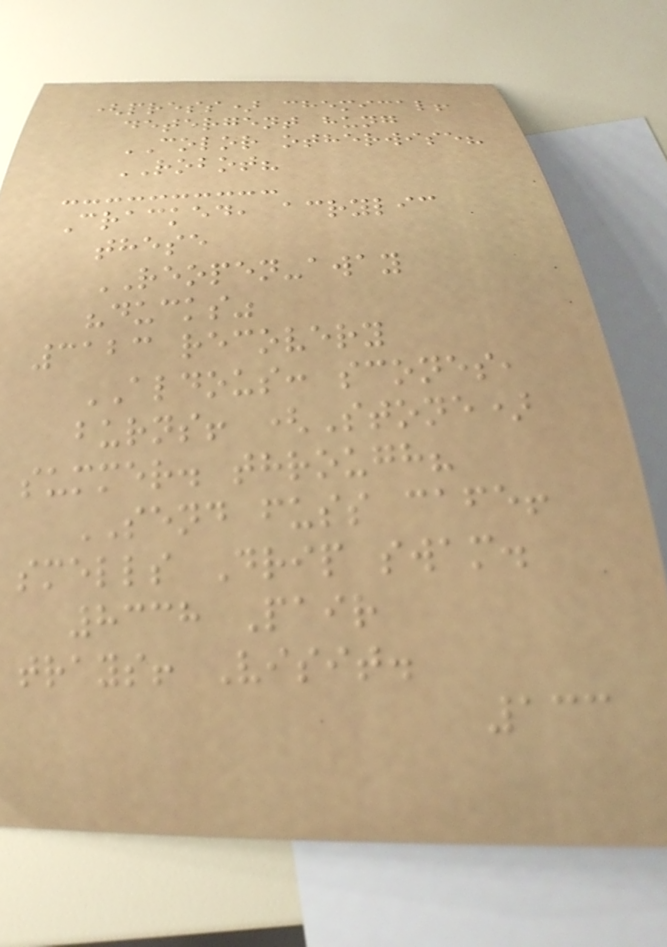(press) chemical!
detergent hung
COLOR otherwise?
ROBOT?
Cracked, acrylic
these
REOPEN-away
"ducks"
3123 recovery
ALDOUS: scones,
burns! (Stone)
summer. through?
SEND fuss cafe!
smells Drip swam.
8338 Pair
trays! Visit.
133
